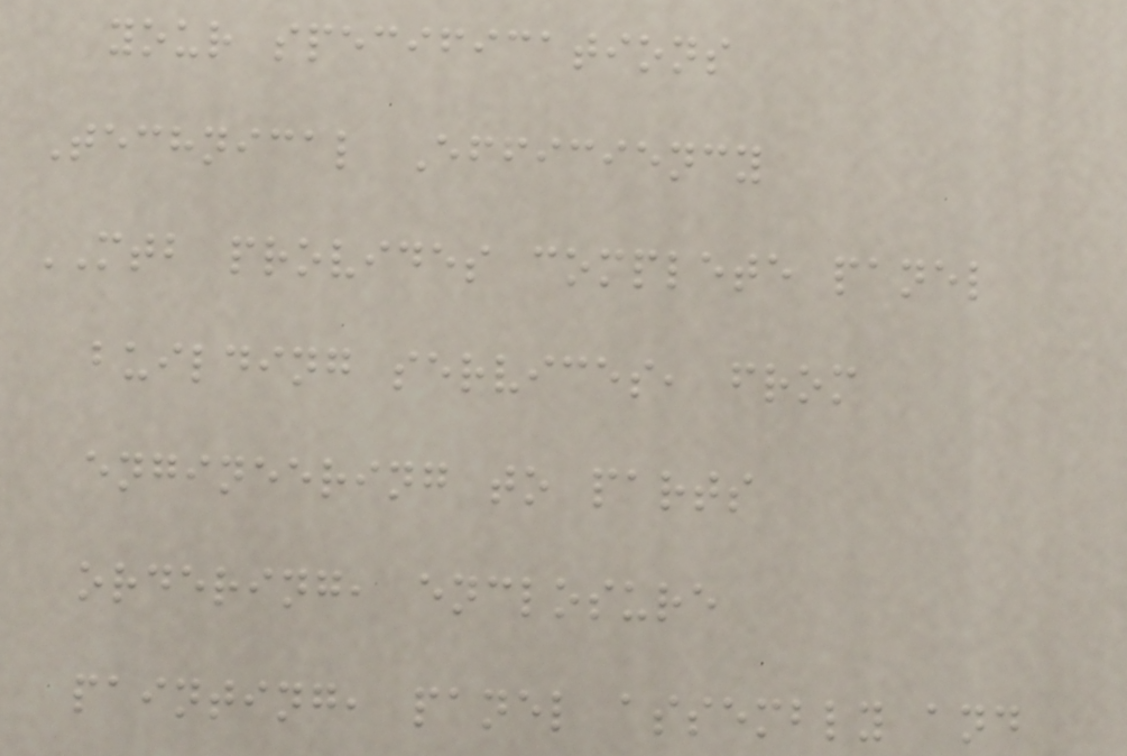your specifications
Technical Efficiency
MTB provides complete panel
building services, from
engineering to parts
ordering, enclosure
painting, panel assembly and
